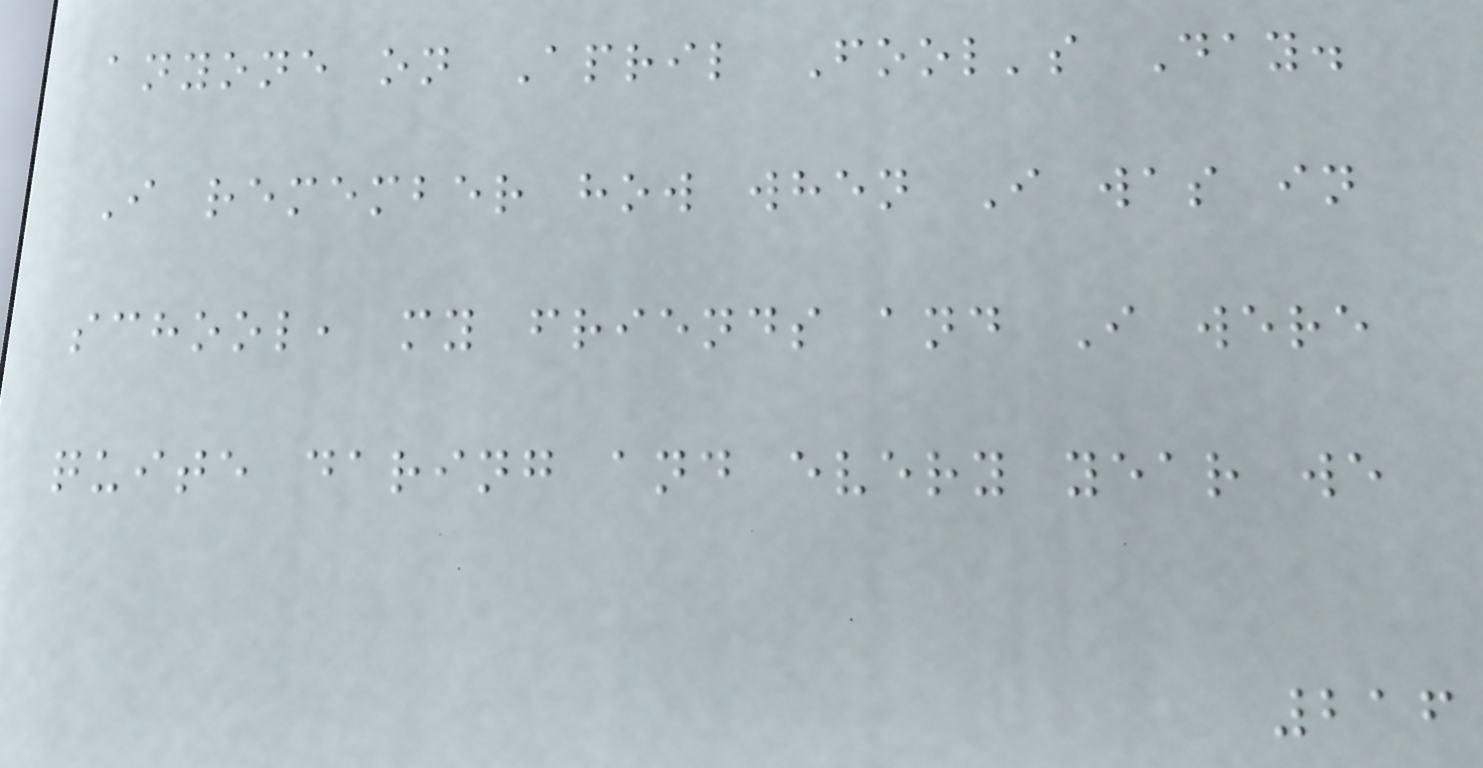anyone on April Fool's Day.
I remember how when I was in
school, my friends and I were
quite daring and every year we
216
